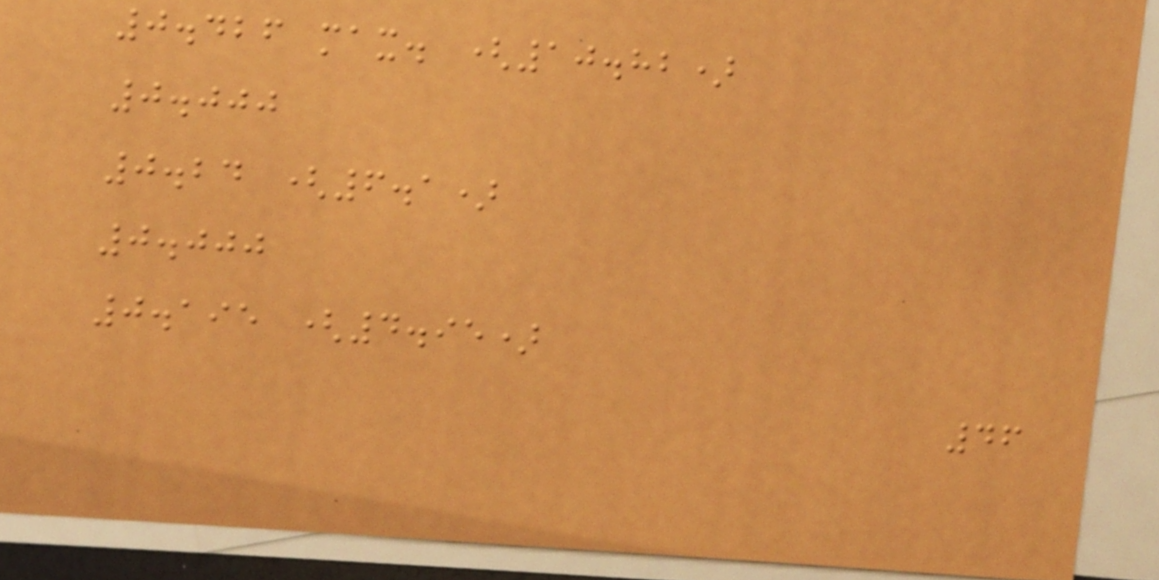0.426 max. (10.82)
0.000
0.24 (6.1)
0.000
0.195 (4.95)
46
